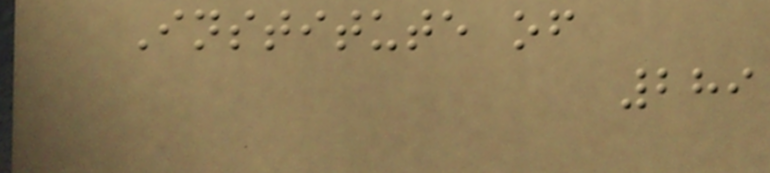Institute of
289
